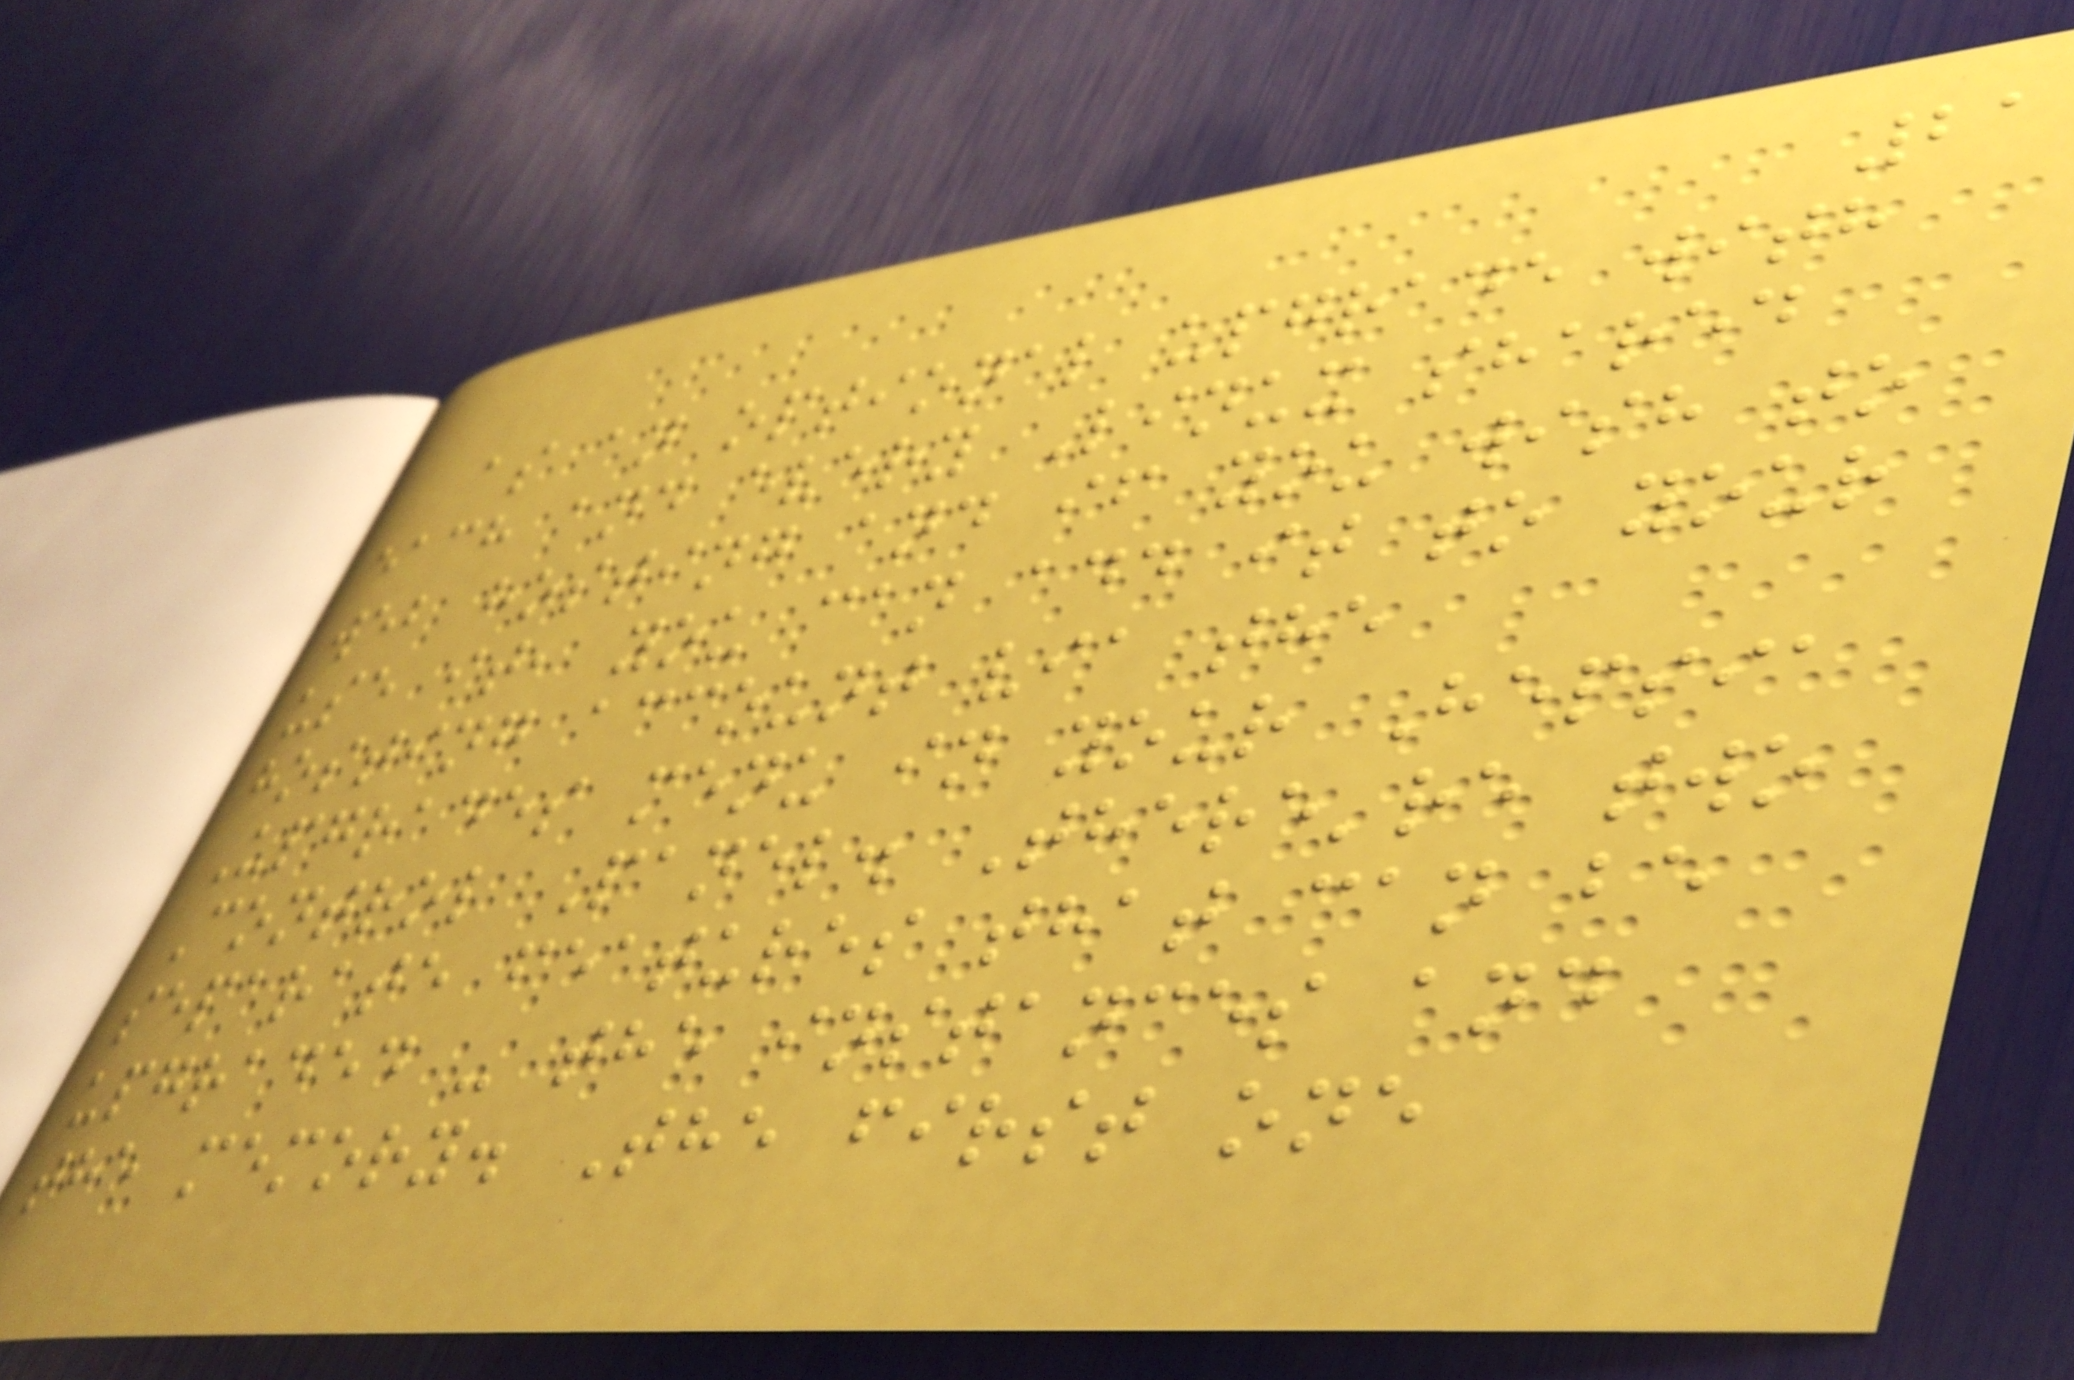21
as an optional upgrade with
each and every Linux shared
web hosting and if you wish to
use it, you can add it to your
hosting account via the
Upgrades menu in your Hepsia
Control Panel. There're two
separate features that can be
upgraded - the instances and
the memory. The first one
